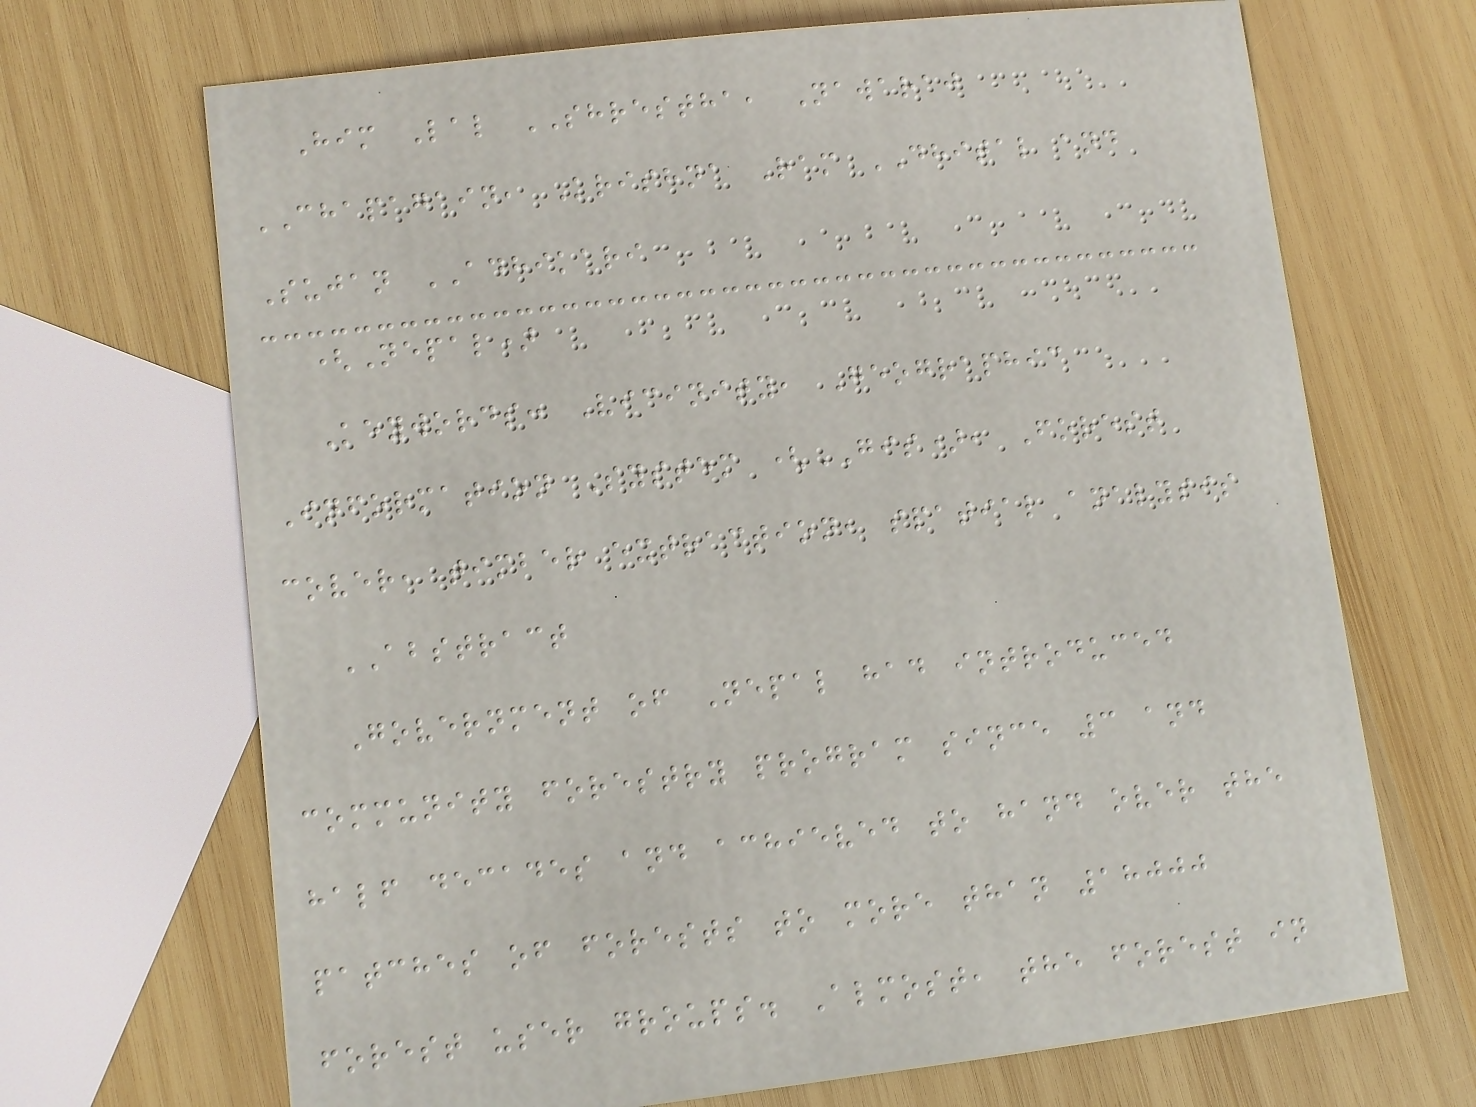Him Lal SHRESTHA, Nawaraj
CHAPAGAIN, Krishna Ram DHITAL and
Sujan ADHIKARI
(Nepal)
Keywords: Vicinity, Geographic
Information System (GIS), Forest
cover, timber extraction, spatial analysis
ABSTRACT
Government of Nepal had introduced
community forestry program since 3 and
half decades and achieved to hand over the
patches of forests to more than 18000
forest user groups. Almost, the forest in
